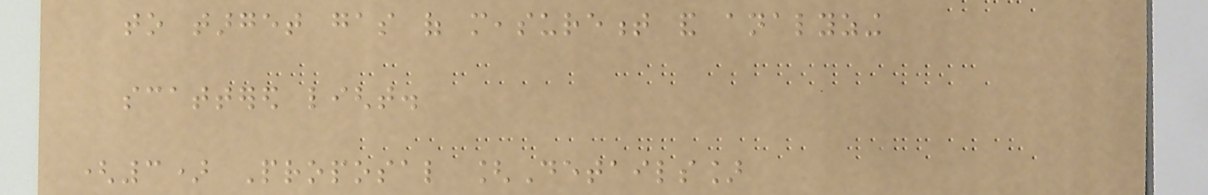to target gas of measurement and analyzing
scattered light.
(3) Proposal [Details]
